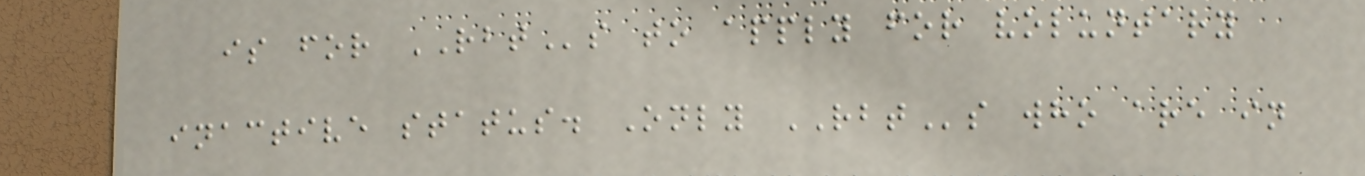is for RBTs to apply for voluntary
inactive status. Only RBTs who are in
